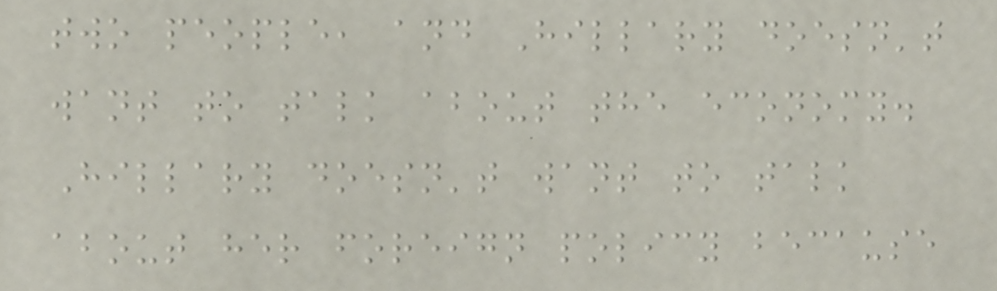two people, and Hillary doesn't
want to talk about the economy.
Hillary doesn't want to talk
about her foreign policy because
